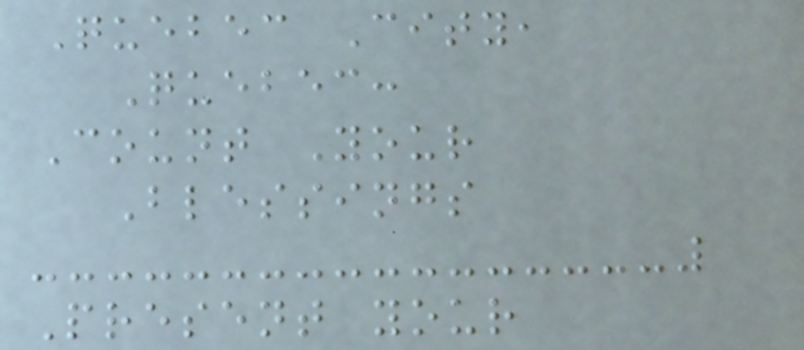Quebec City,
Quebec:
Count Your
Blessings
Present your
